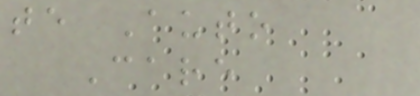te Auto
Care
